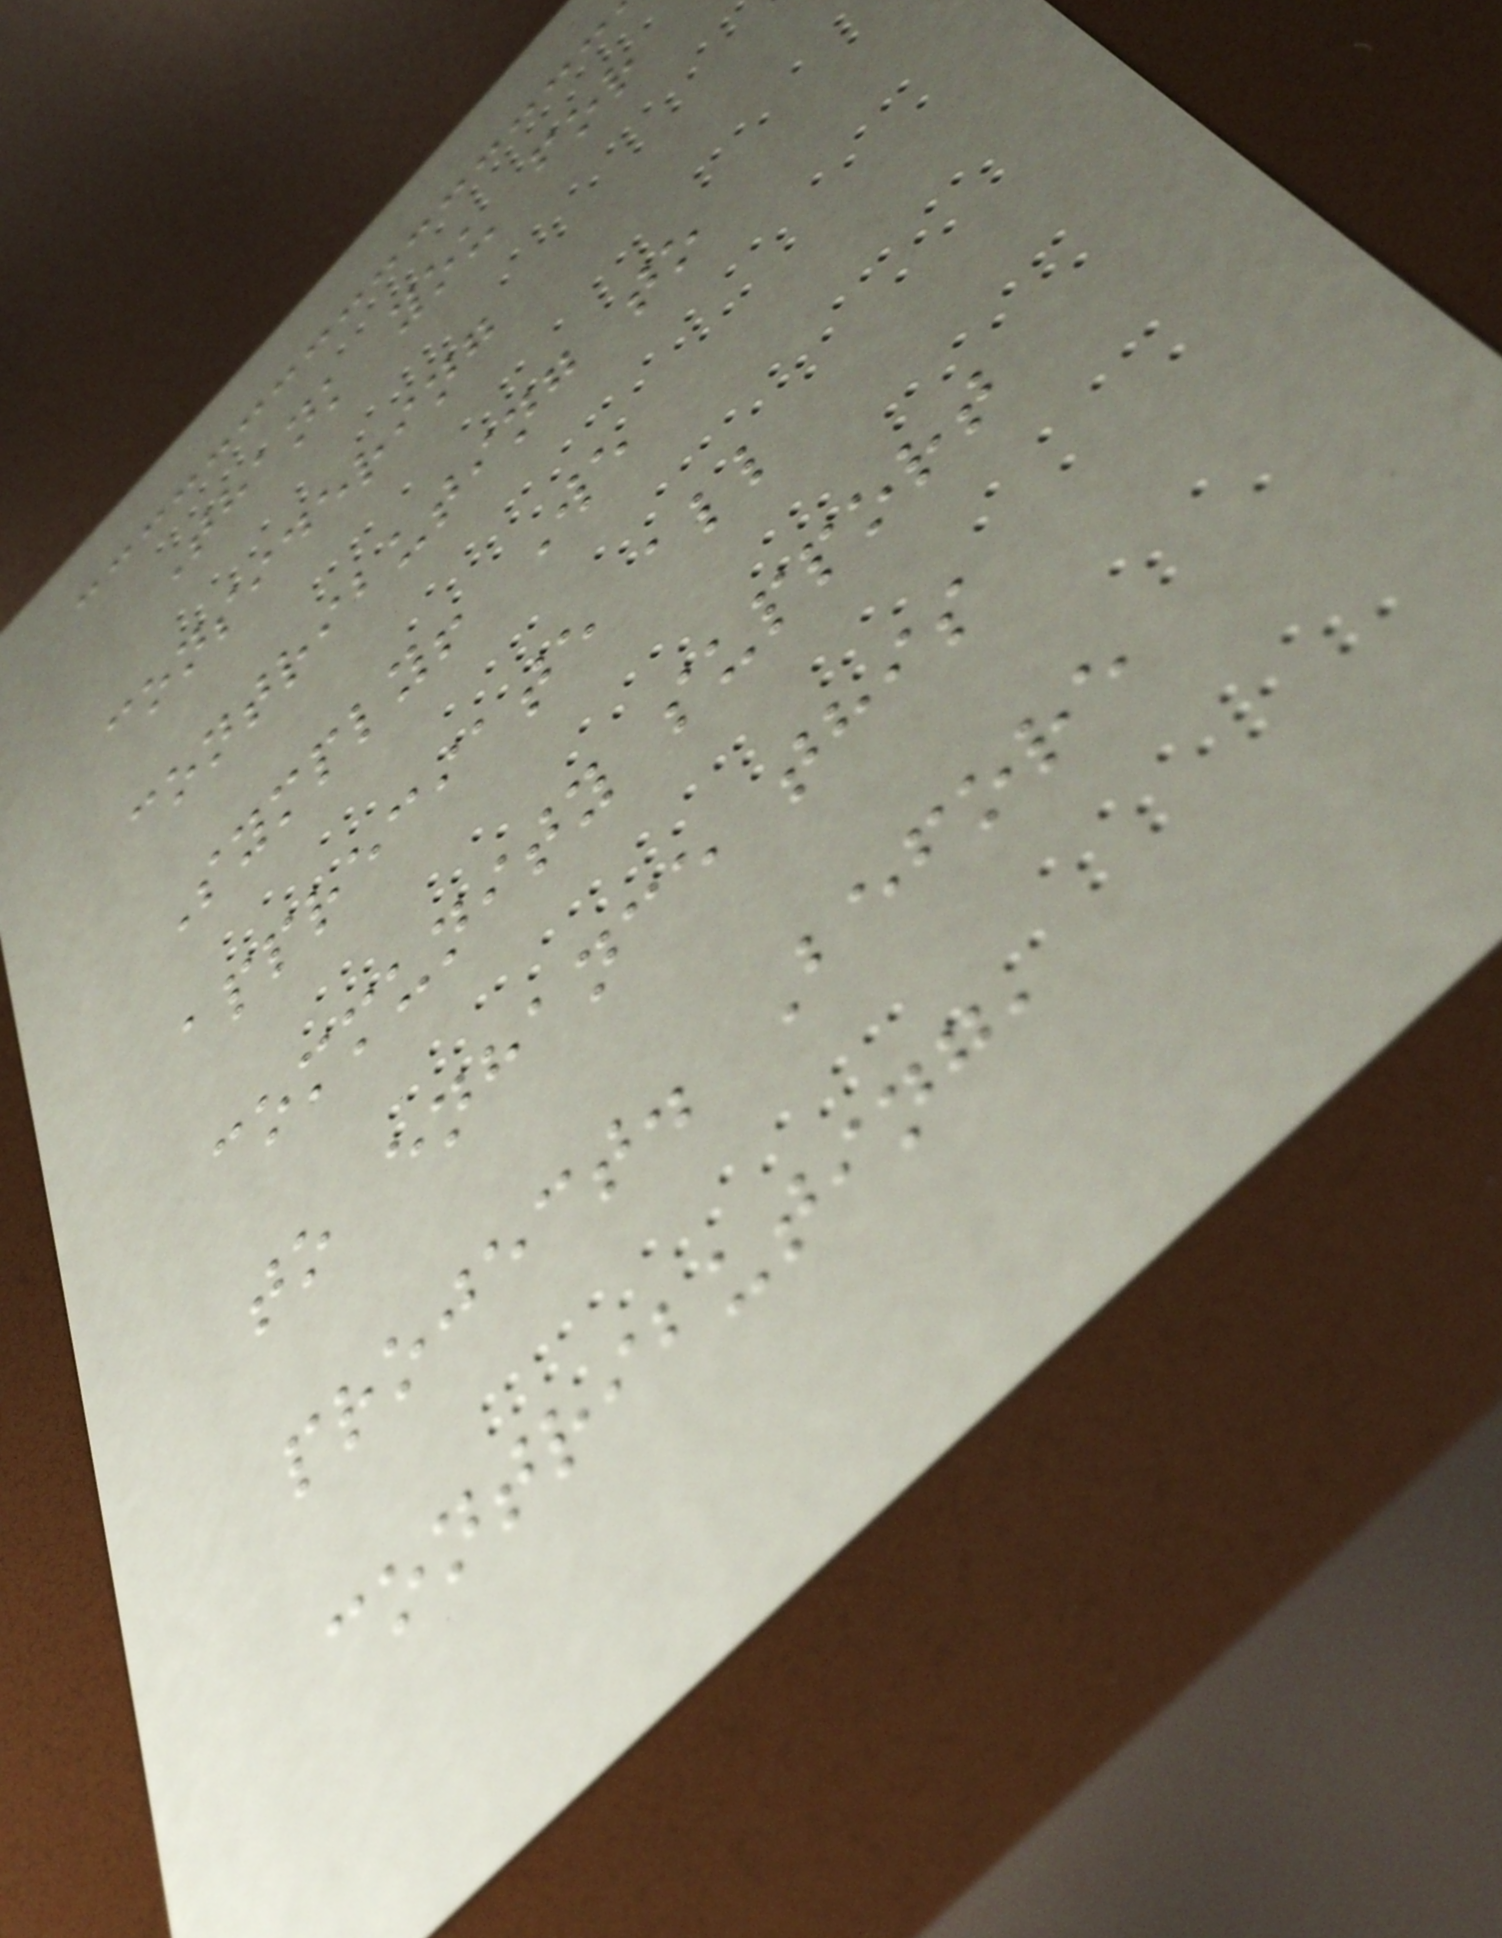Thank you for
considering
contributing to
Symply! We
appreciate all
community support
to enhance this
project. Before
contributing,
